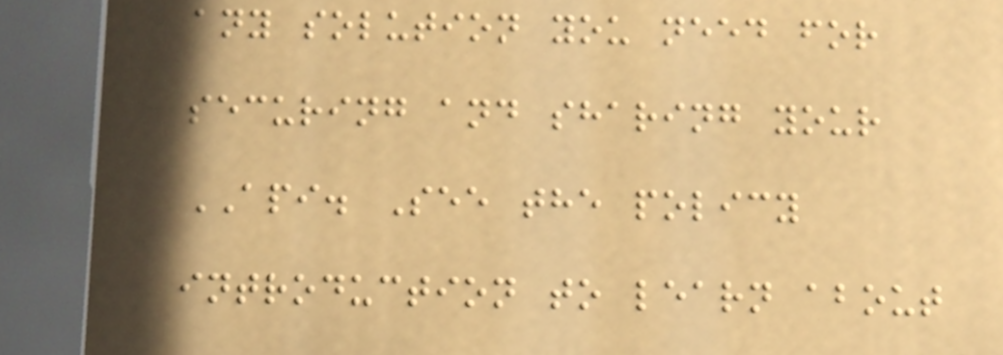any solution you need for
securing and sharing your
API. See the policy
introduction to learn about
